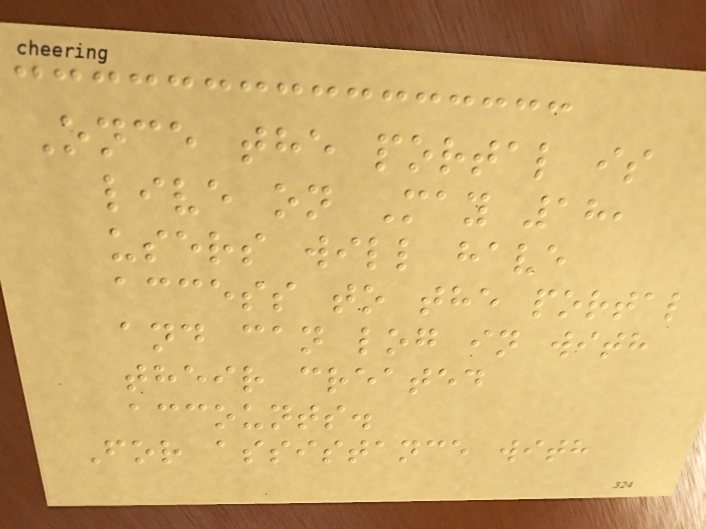Once the portal is
live on May 18,
users will have
access to the portal
and can log in with
their created
accounts.
For assistance with
